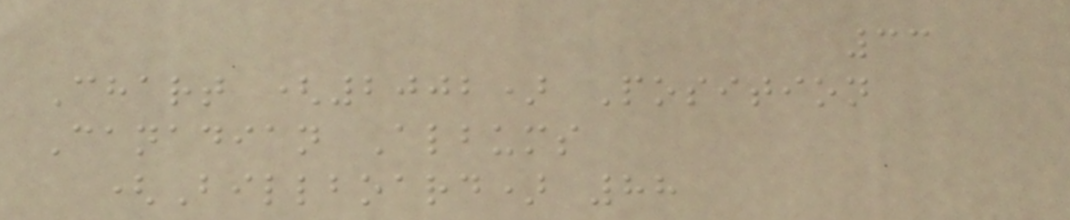33
Chart (2002) Position
Canadian Albums
(Billboard) 88
